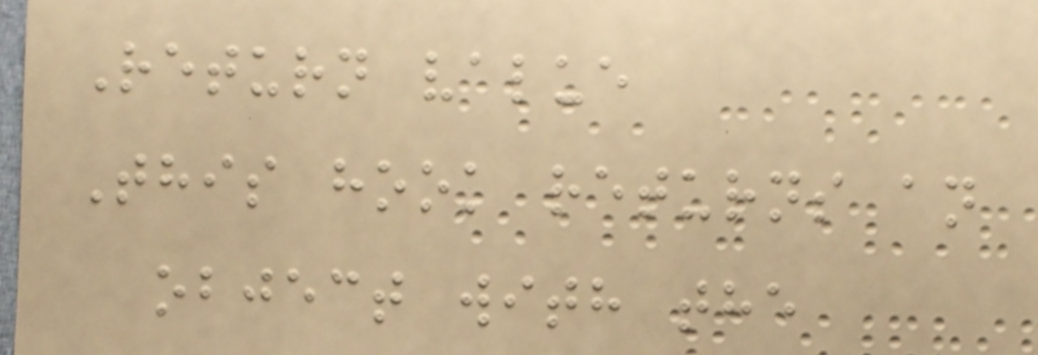Return value
This hook returns an
object with the
